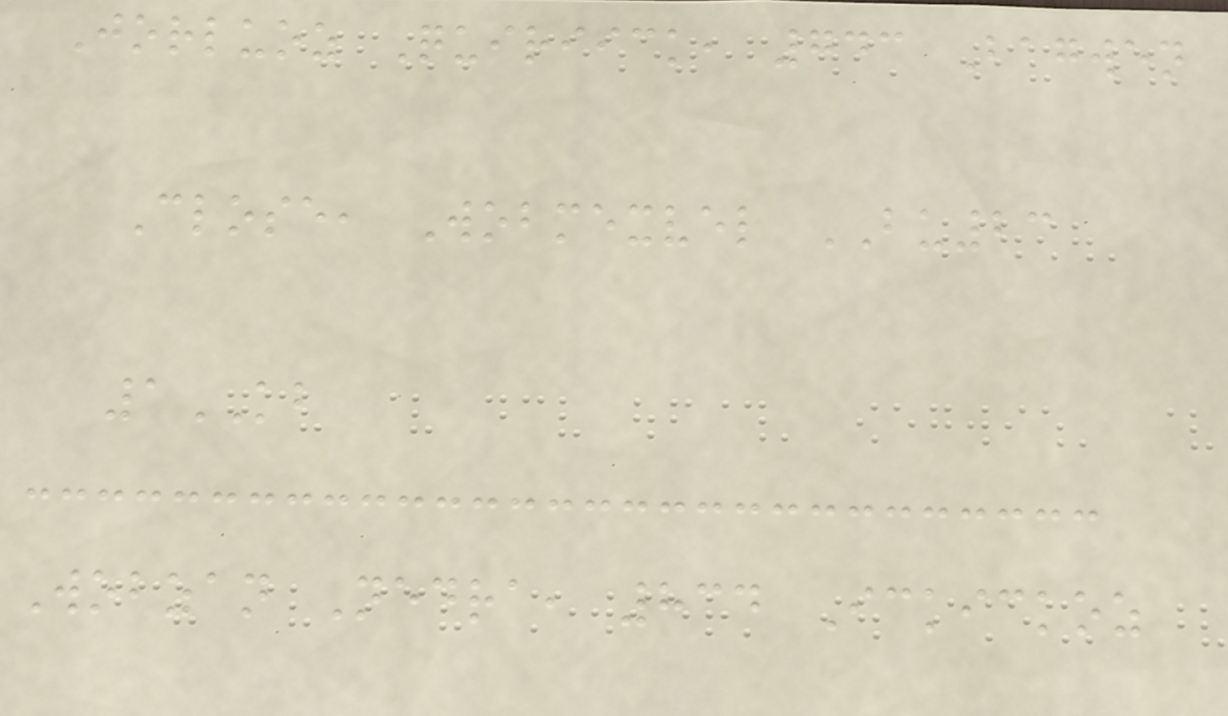Jorluoz Quiriick, 743 Bagwen
Close, Wobmexvel BU23
1KB
Wobzan Nedra, 834 Ickickoz
